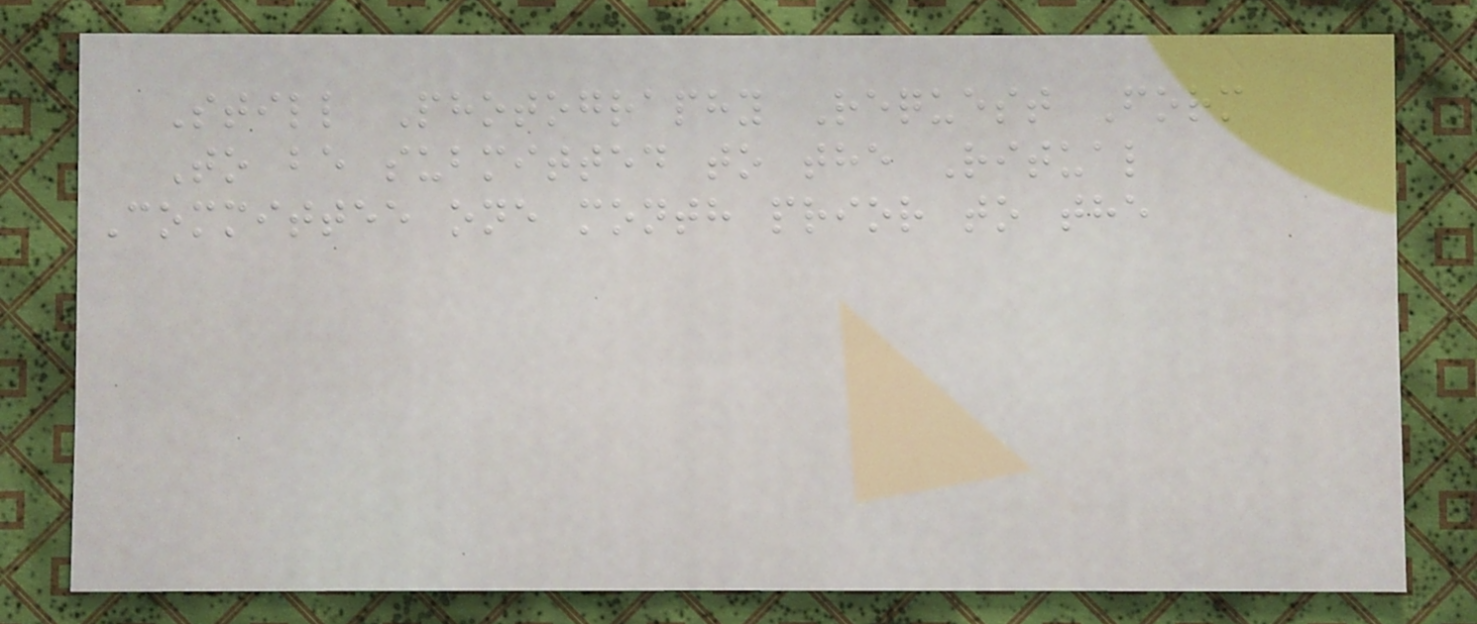Still Photography Request Form
To be submitted to the Ritual
Committee one month prior to the
